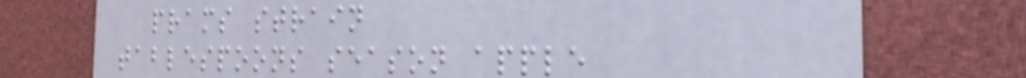prams strain
tablespoons season apple
